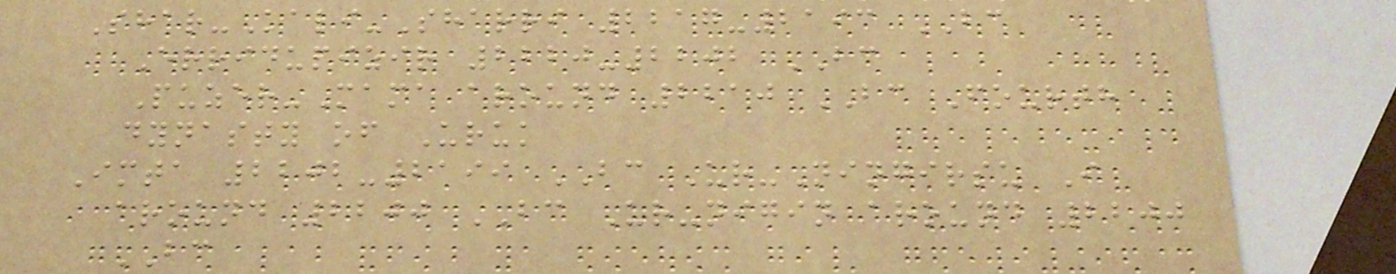Shar-Kali-Sharri 2217-2193 BC
Erridupizir 2220-2202 BC
Puzer-Mama around 2210 BC Fourth
dynasty of Uruk
Imta 2202-2199 BC Ur-Ningirsu I
around 2200 BC Ur-nigin around 2200
BC
